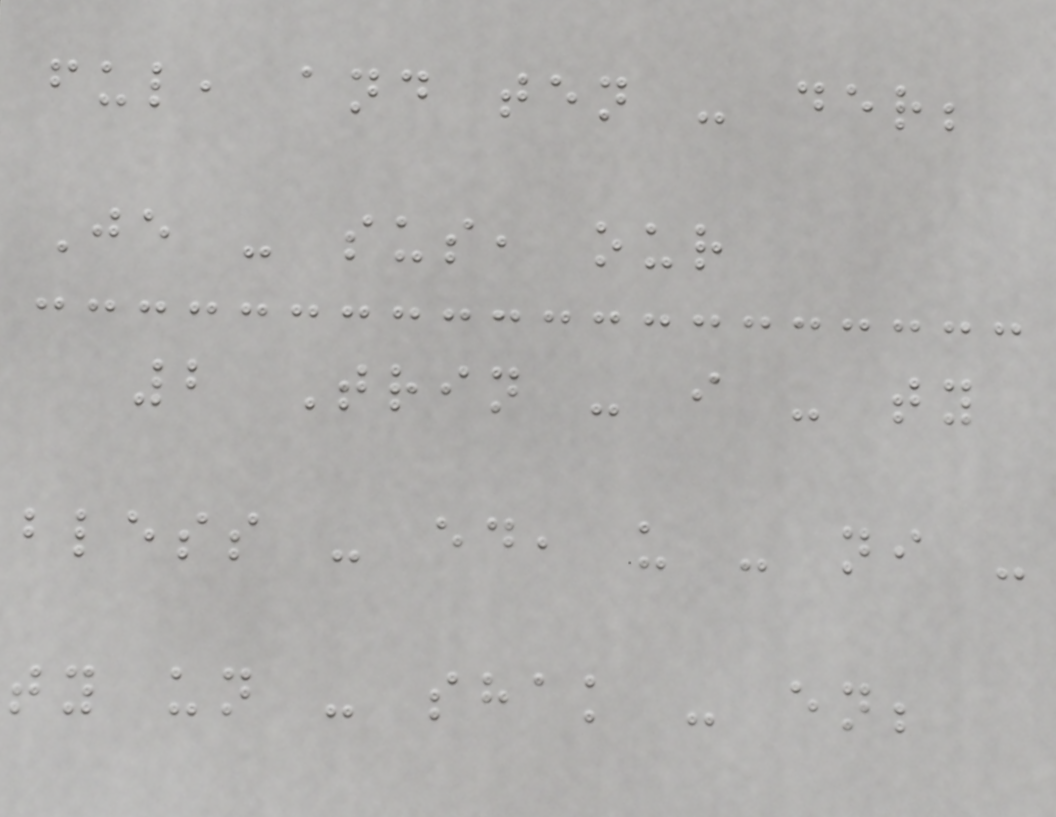ful, and ten - der;
Je - sus, our
2 Trin - i - ty
bless - ed, u - ni -
ty un - shak - en;
